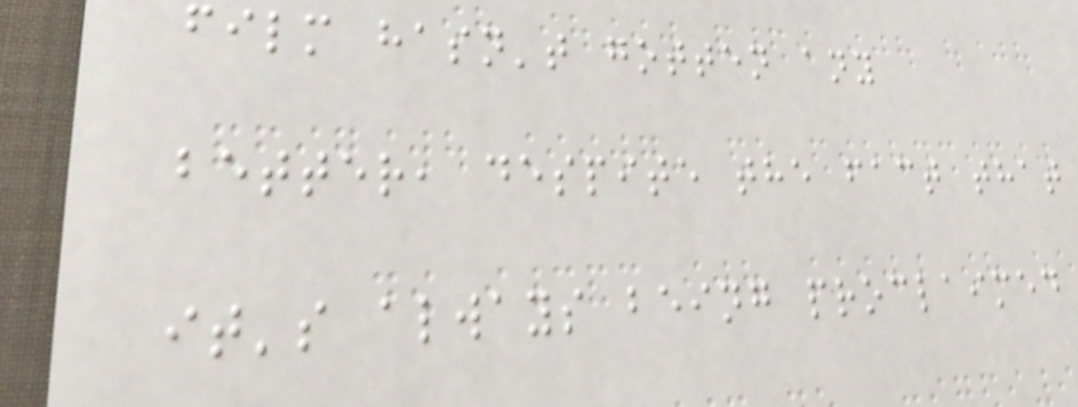film hasn't gotten any
better, despite the fact that
it's always being proclaimed
